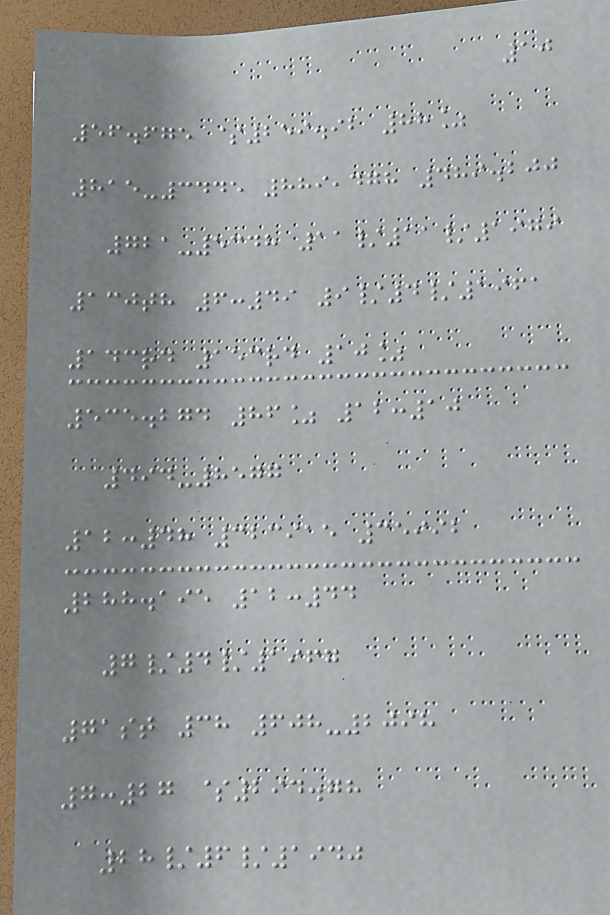10
56.675 $259.92 88%
815-3445 889,478 489.200
721-5348 11/11/1979
130th 6:49 9/4/1961
143rd 153rd 10%
535.274 86% 12:10
494-8577
12:48 323915 35992
288.195 12:44
7/4/1967
71st 38 608-2098
7:27 $294.78
28/6/1940
